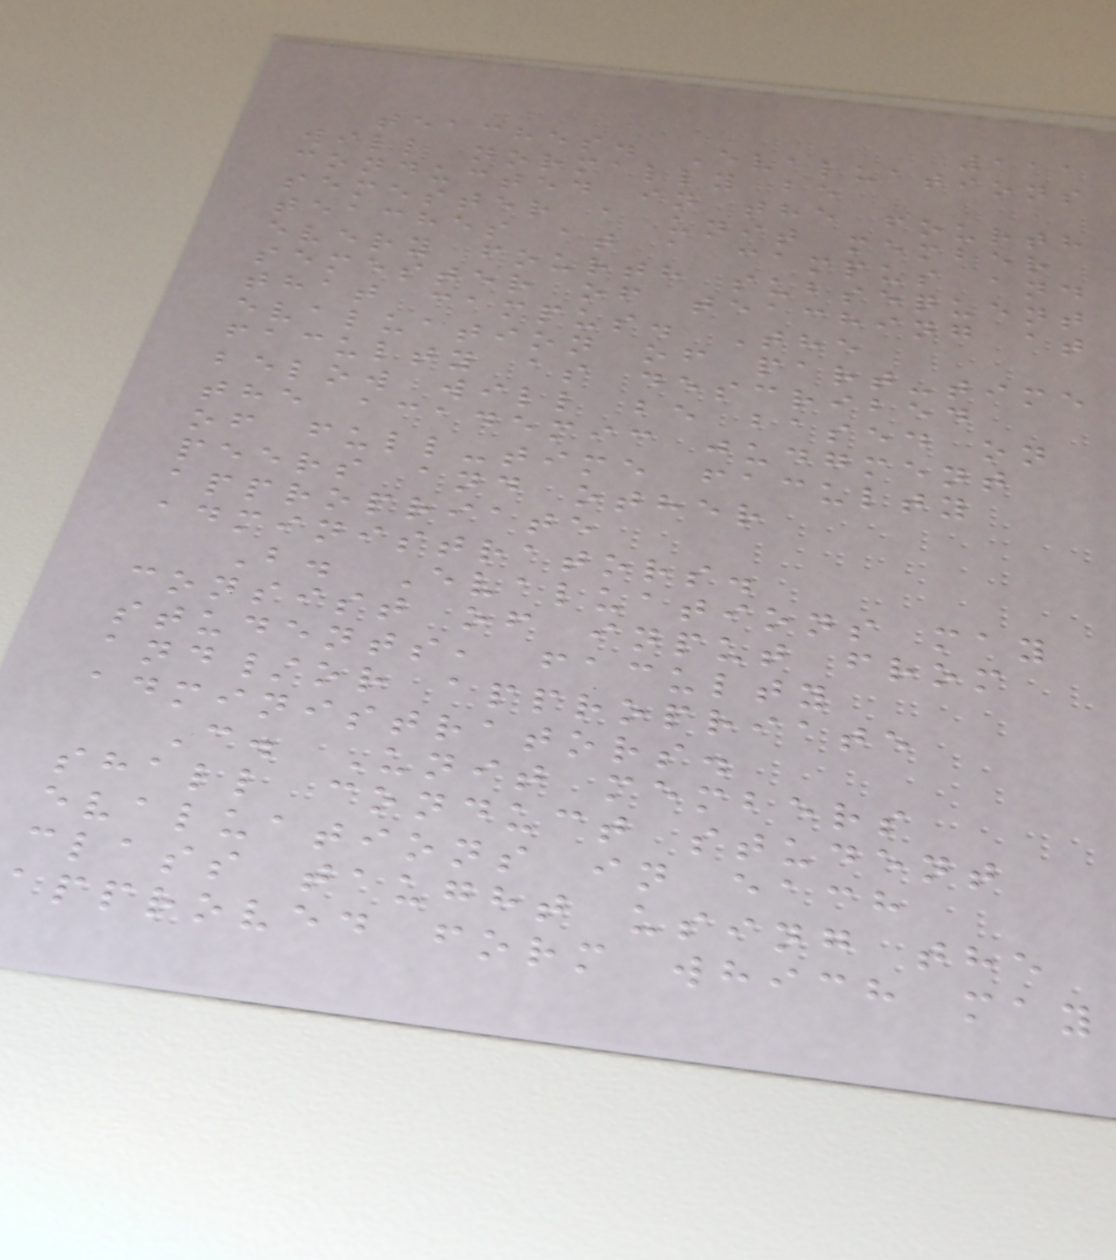111
teaches. Evaluations
will normally be
conducted in the fourth
semester a unit member
teaches at a campus and
every fourth subsequent
semester of teaching at
that campus. The
evaluation of part-time
faculty as described
below will be based on
the academic judgment
of full-time faculty
peers and other
appropriate
administrators.
B. Evaluations may
consist of input from
students, faculty
and/or appropriate
administrators.
C. Unit members
shall conduct student
evaluations in each
class taught using the
approved form which may
